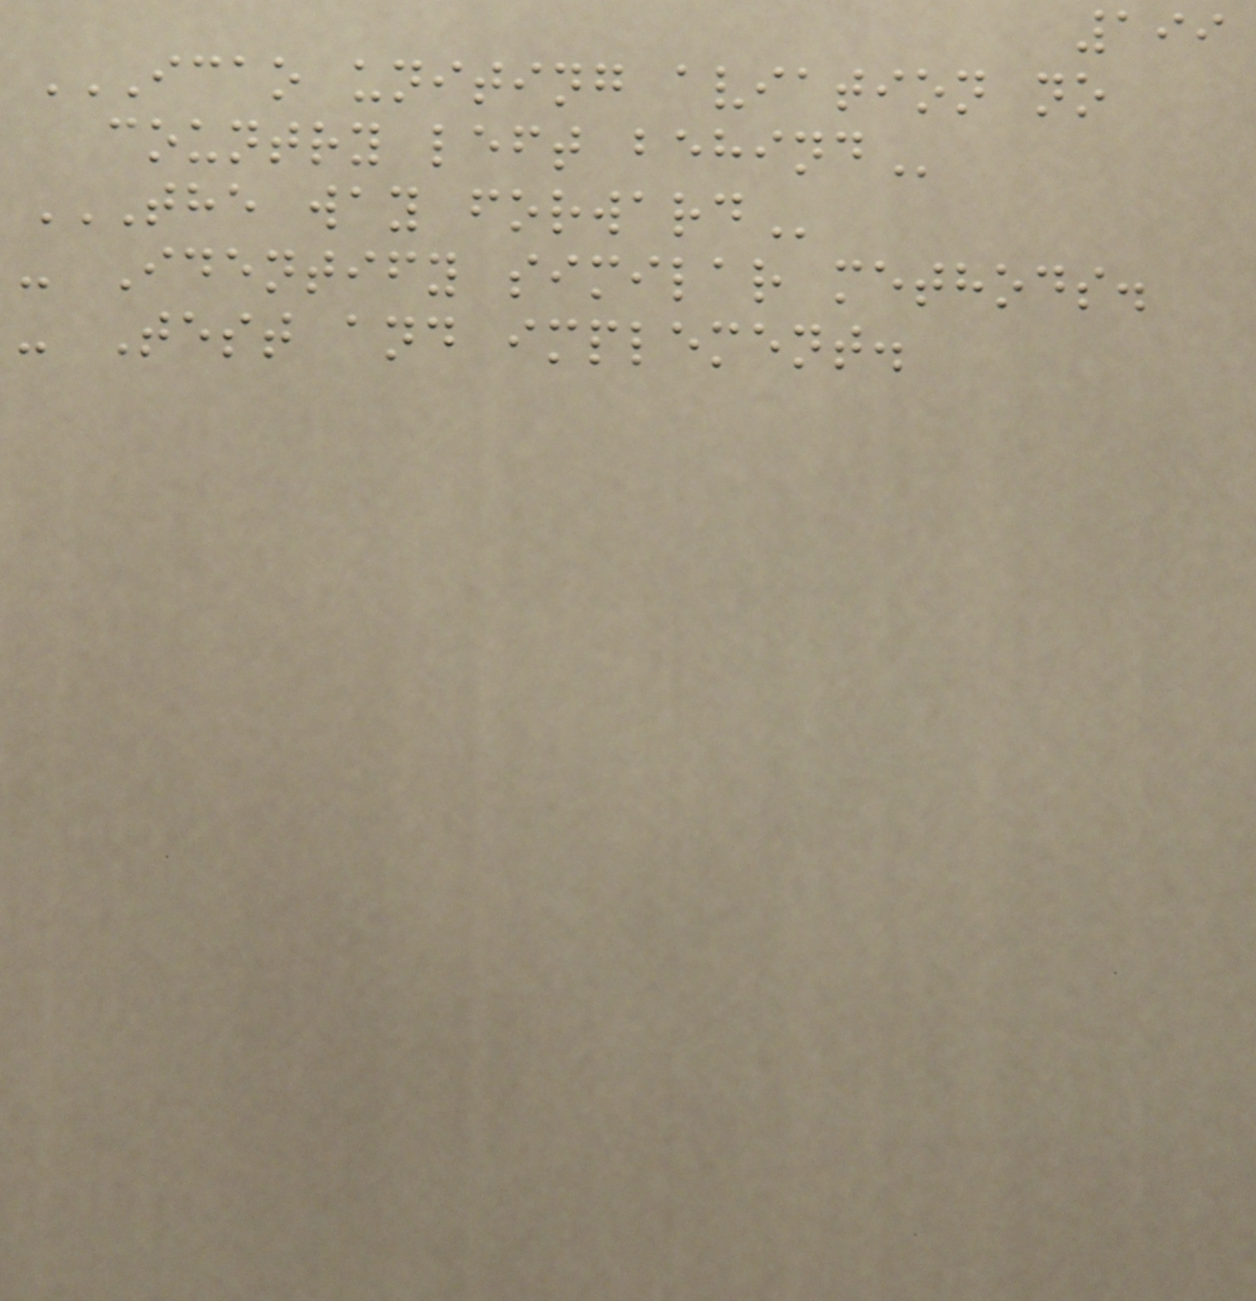199
ICAO UNITING AVIATION NO
COUNTRY LEFT BEHIND
THE WAY FORWARD
- Identify similar methods.
- Test and implement.
